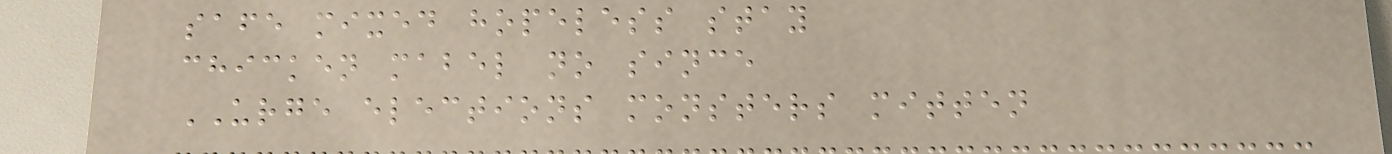safe mixed hopeless stay
chicken mabel no since
URGE elections monsters mitten
